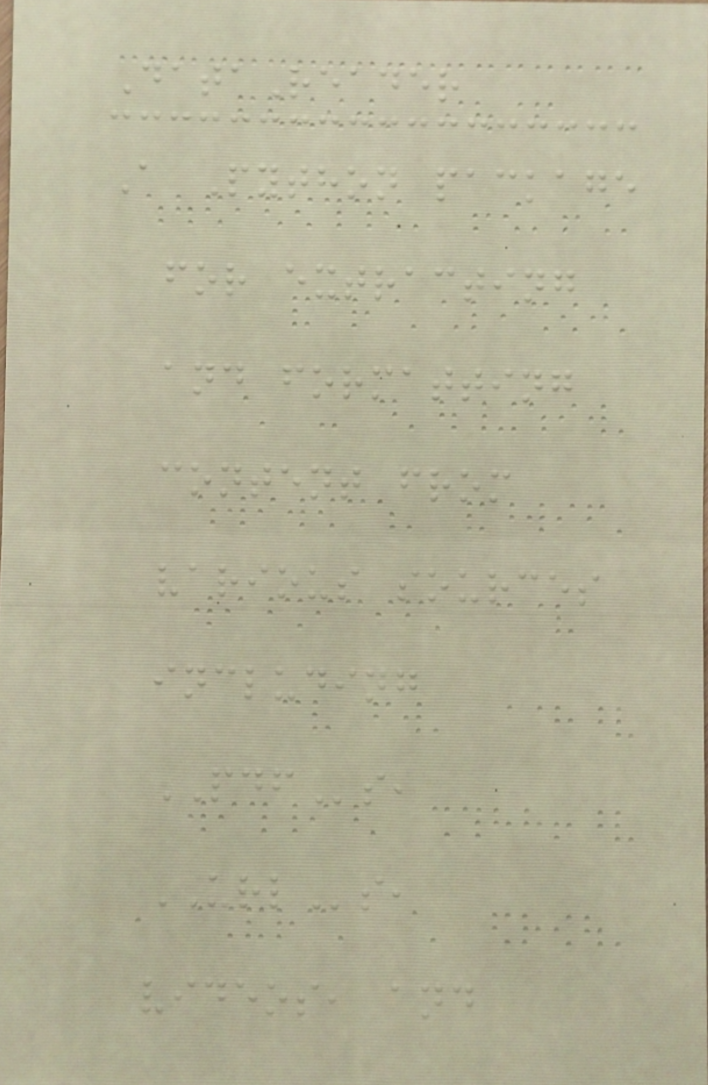DataReader
A Python package
for extracting
and formatting
content from
various sources
including
PDFs,
URLs,
videos, and
